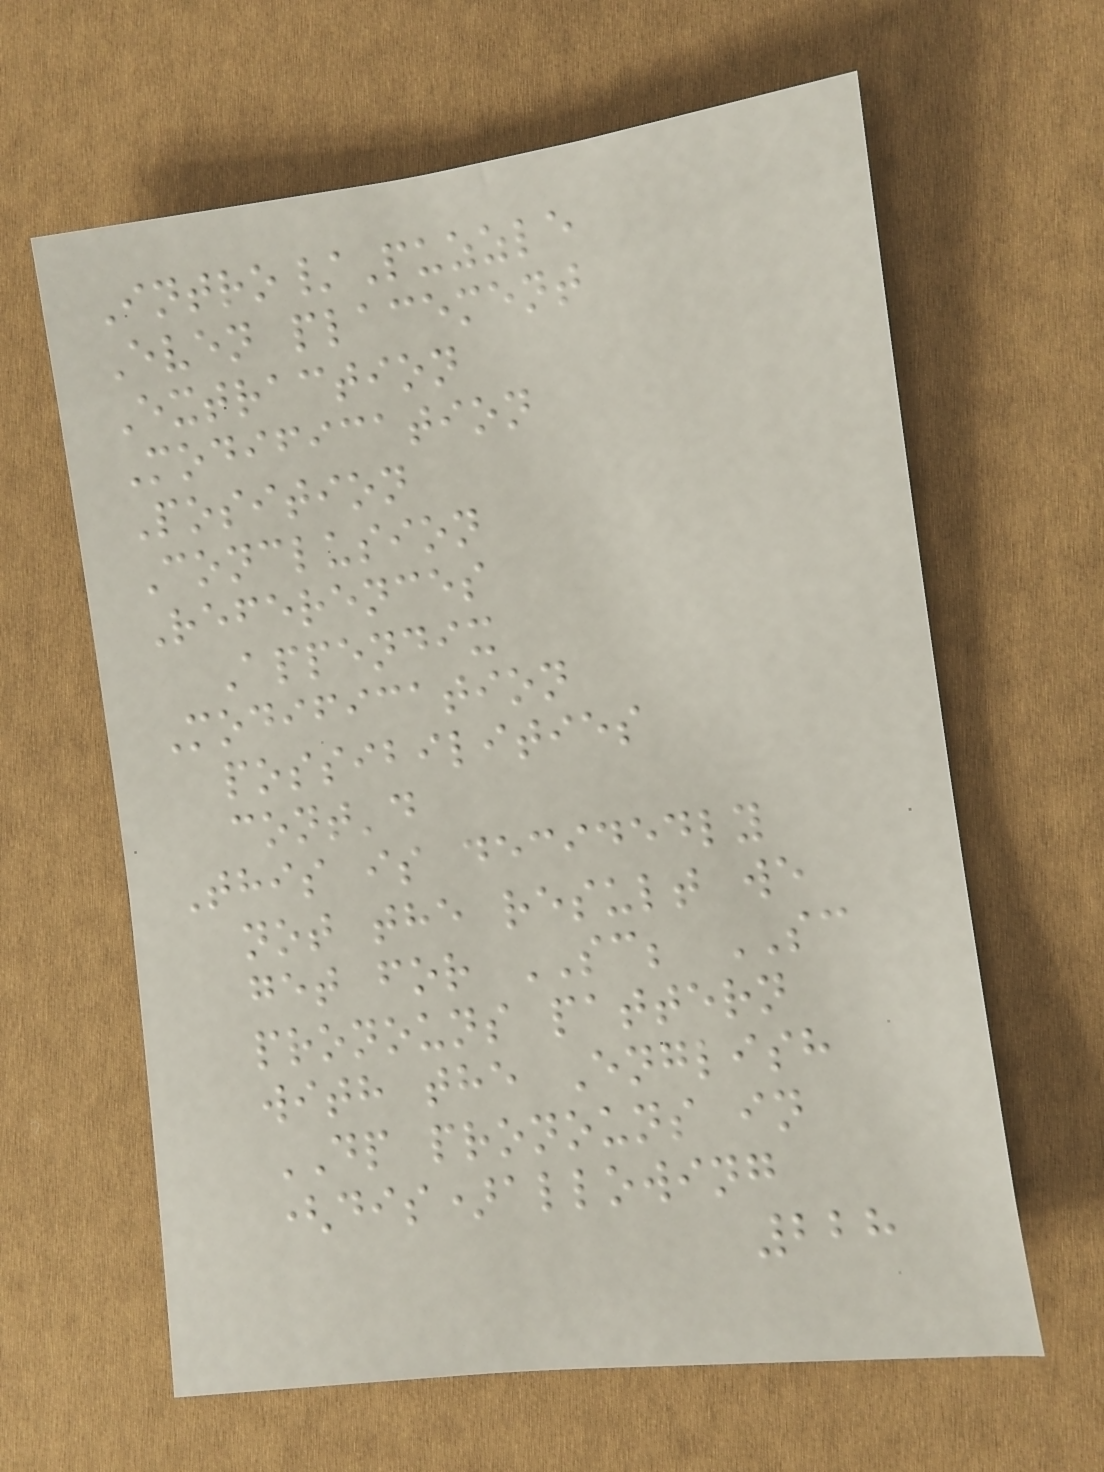Intro/Puzzle
Even placement
Extraction
Modification
Position
Conclusion
References
Appendix
Modification
possibilities
cont'd
This is decidedly
not the result we
get for SC; SC
pronouns pattern
with the English
DP pronouns in
(dis)allowing
228
